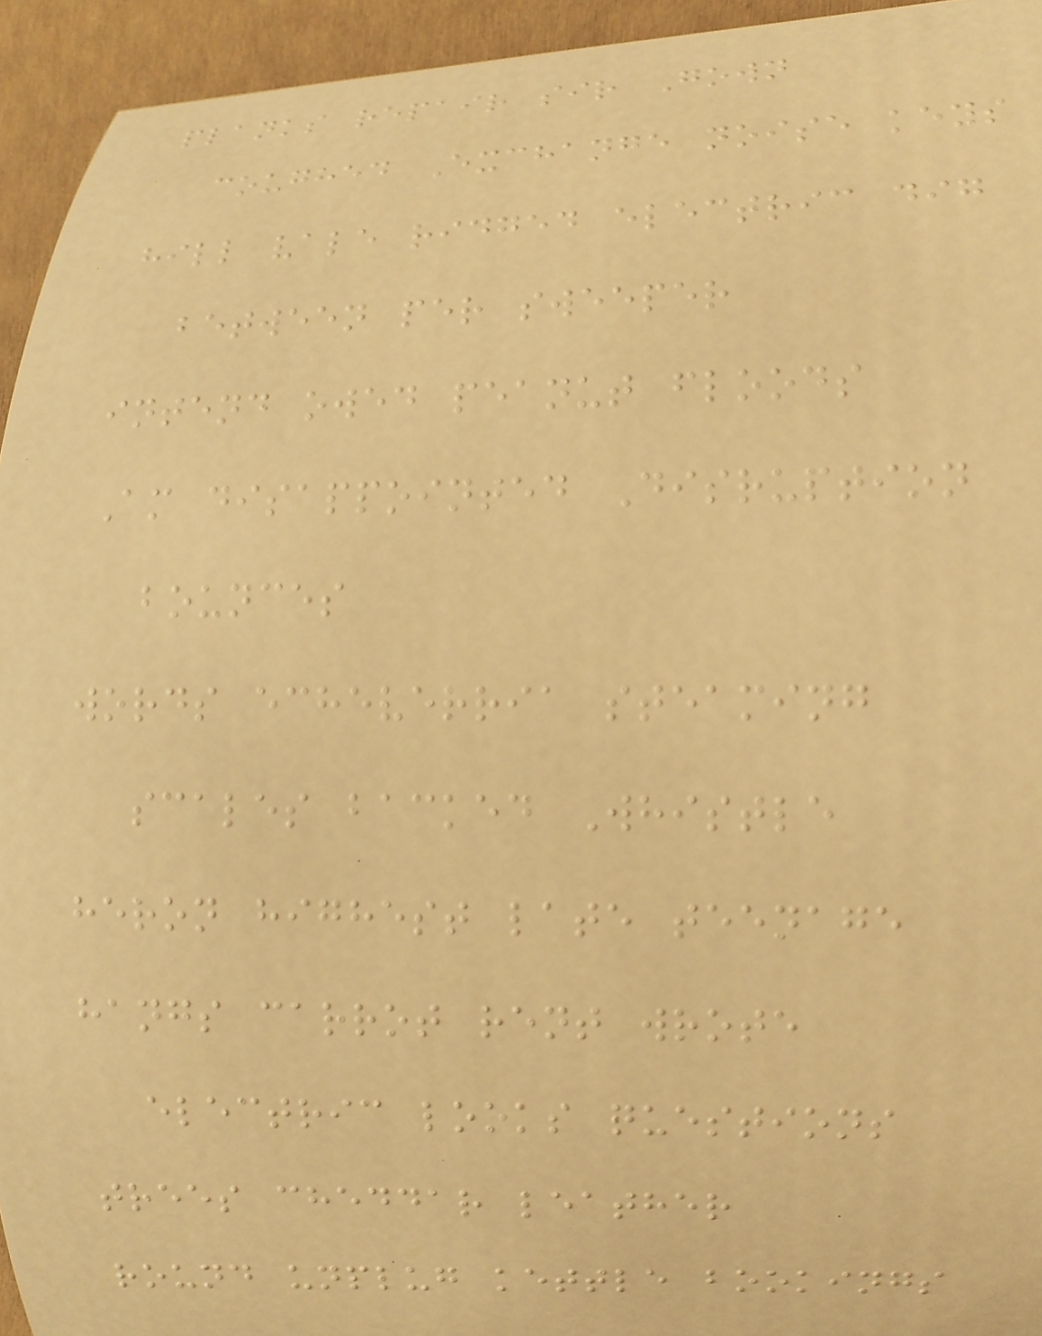planks repair sir Gown
coughed Exchange noise keys
hill vale ridged electric dig
between per sweeper
intend owed peanut floods
Am disappointed Disruption
bounces
words echeverria steaming
scales backed Whistle
heron highest late teenage
hangs carrot rent wrote
electric looks questions
trees cheddar leather
round unplug kettle bookings
